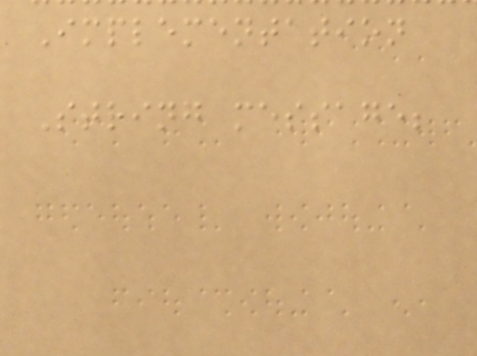Implementation
String message;
